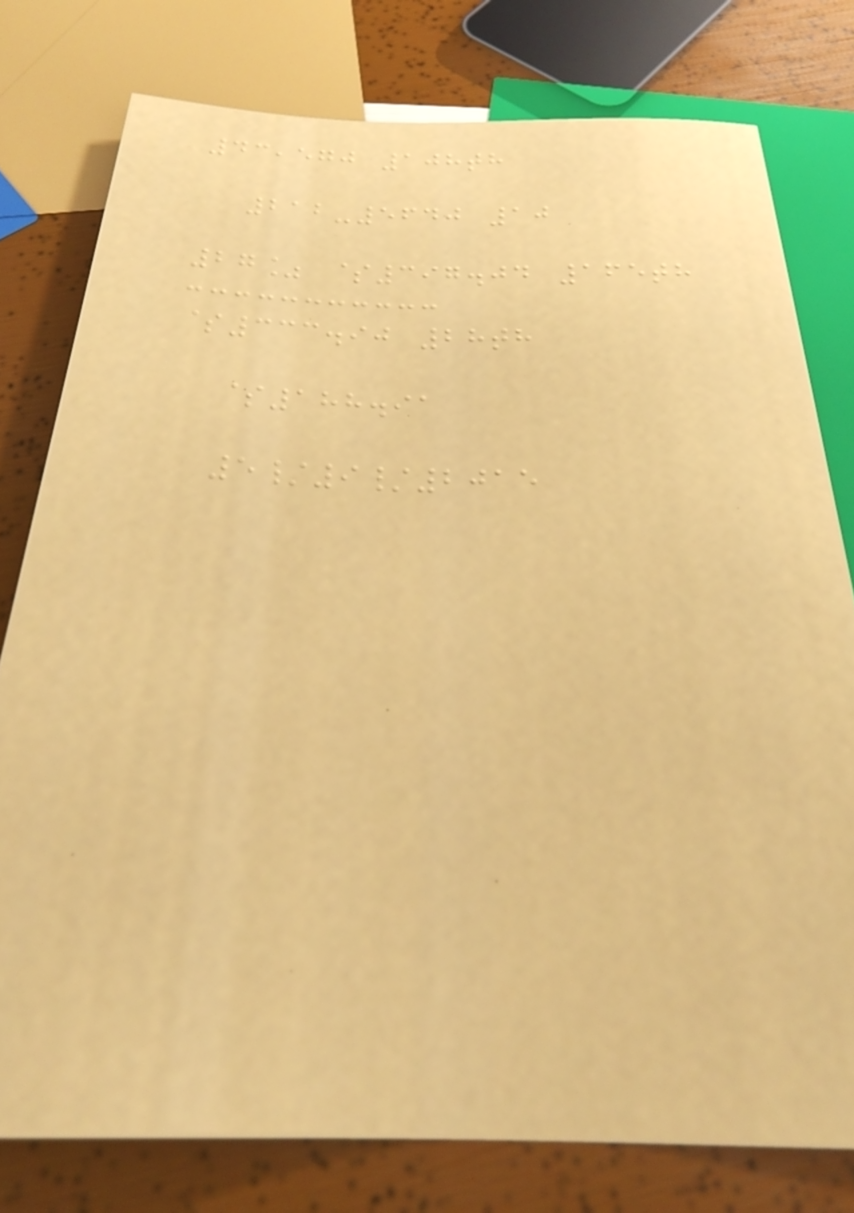43,570 108th
212-5640 10
27% $397.04 165th
$333.90 28th
$188.91
5/9/2015
